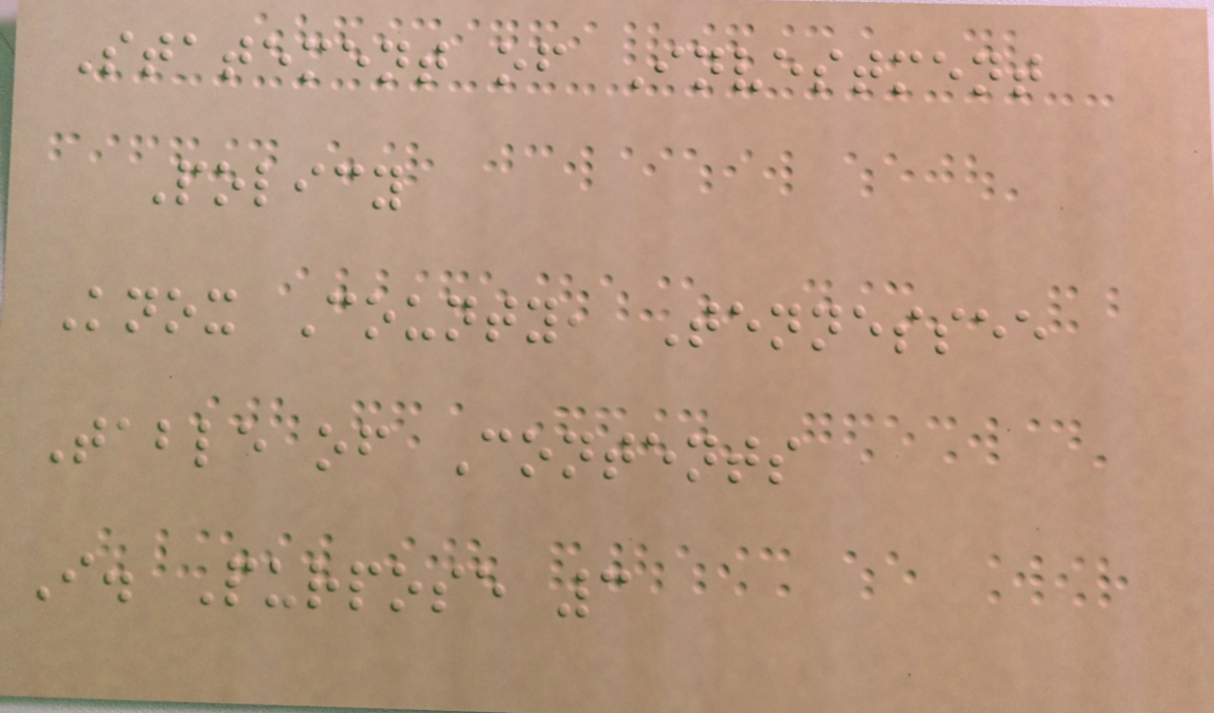Statement of Investment
Policy
Knox County, Tennessee
Table of Contents
I. Purpose 3
